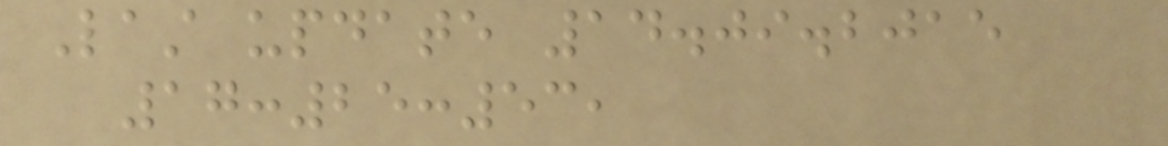Last update 14.09.2015
17:25:53,
